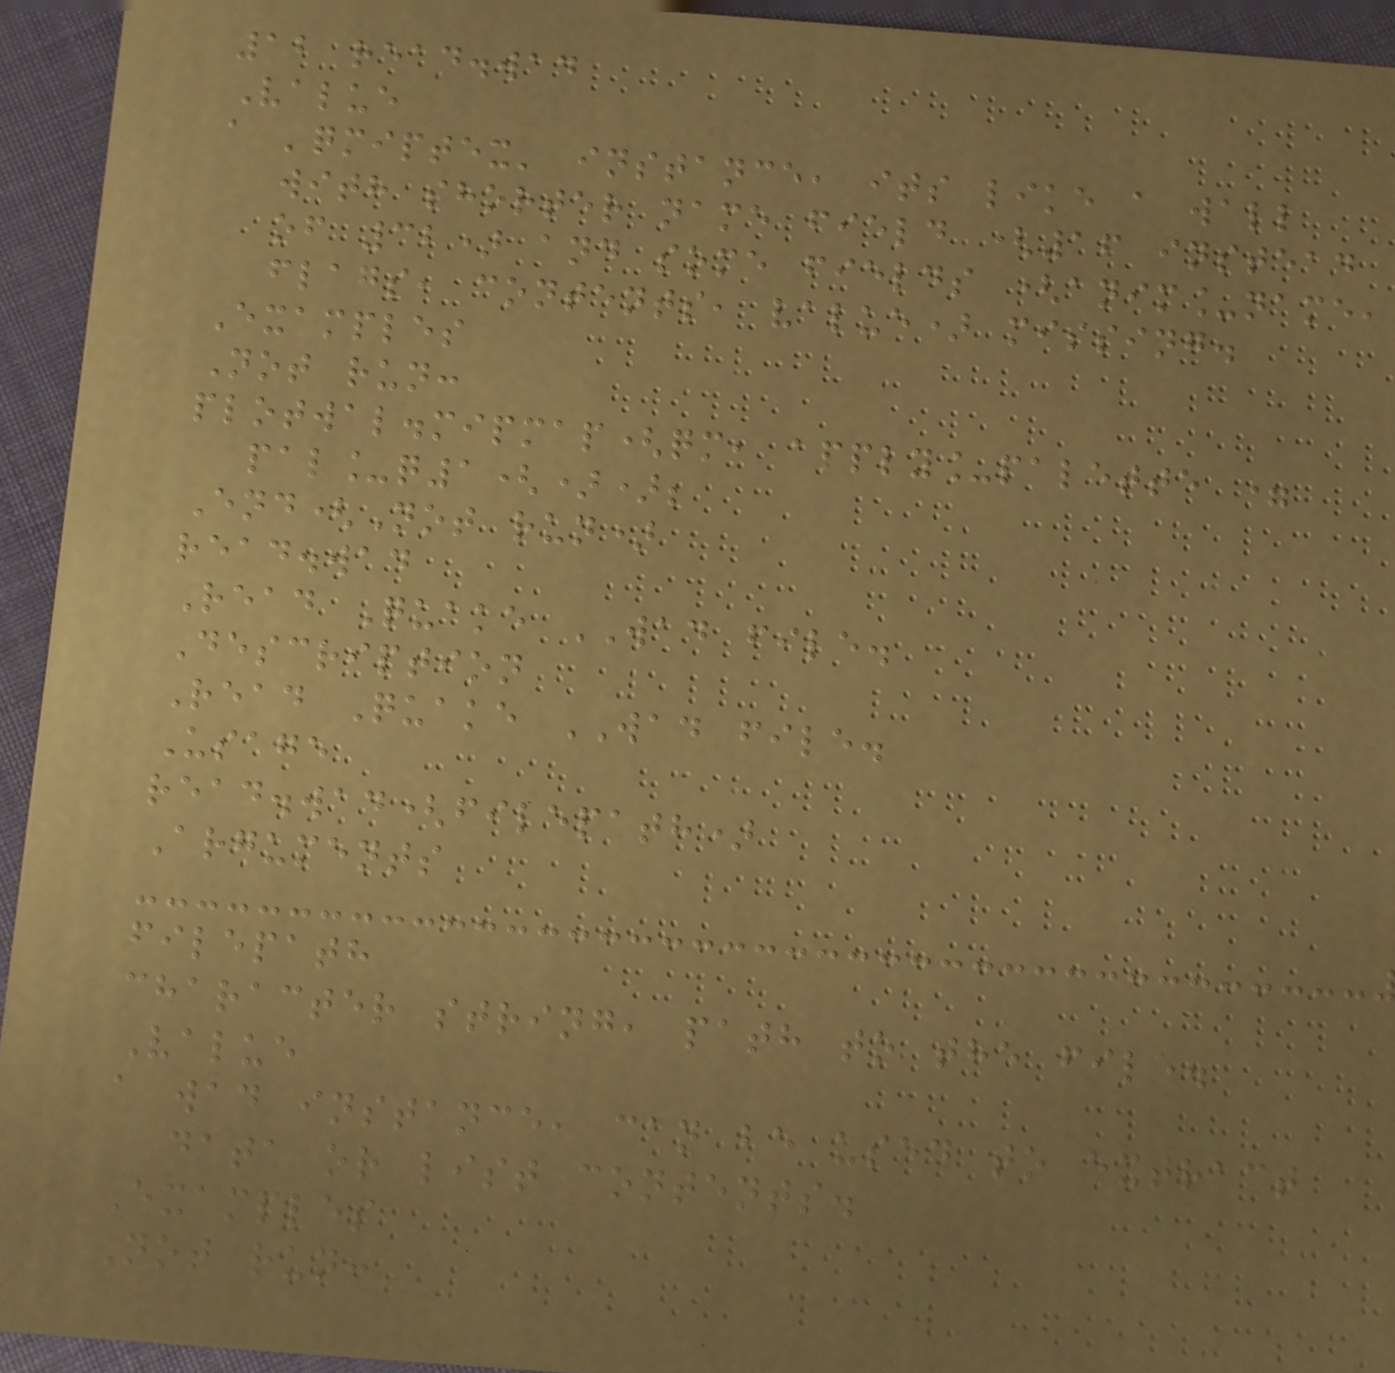12 read.wad
Value
a 'qmiptex' instance, its like a wall
with shorter name field (16 instead
of 32) and some fields (anim_name,
flags, contents, value) missing.
Examples
Not run:
plotwal.mipmap(qm, apply_palette =
pal_q1());
End(Not run)
read.wad
Read Quake WAD file.
Description
Read Quake WAD file.
Usage
read.wad(filepath)
Arguments
filepath
character string, path to the file.
Value
a wad instance, can be used to extract
data or list contents.
Examples
Not run:
